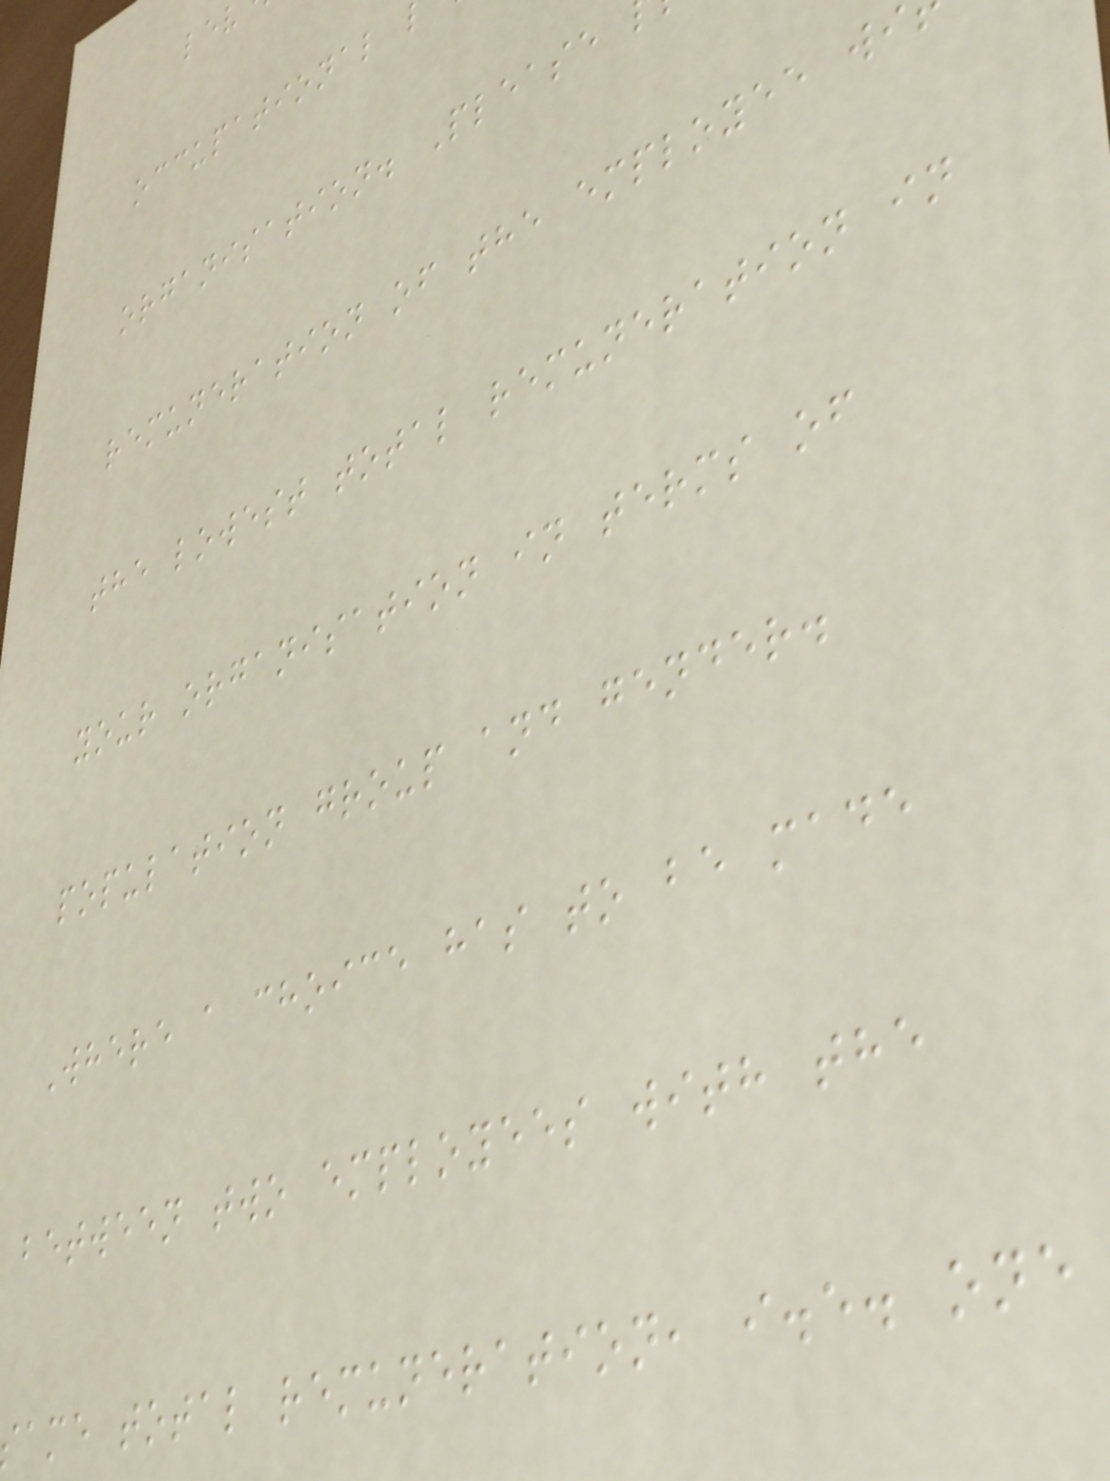occupational
organisation. Please
remuneration of the employee wi
the lowest total remuneration in
your organisation in terms of
population group and gender.
Where a choice has to be made
between two employees with the
ame total remuneration, i.e. one
